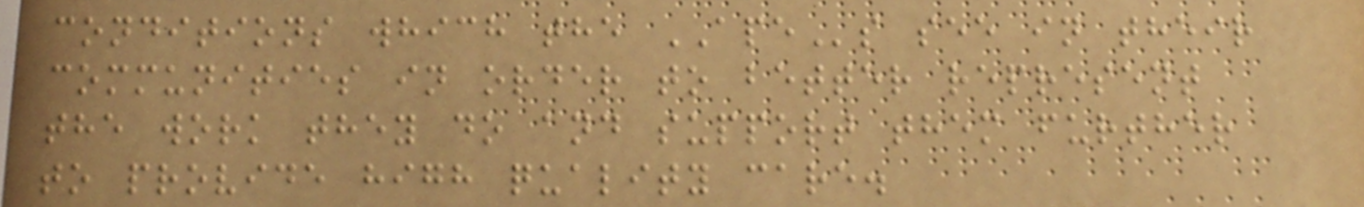conditions which the APEs see in their
communities in order to better represent
the work they do and support them further
to provide high quality care.
